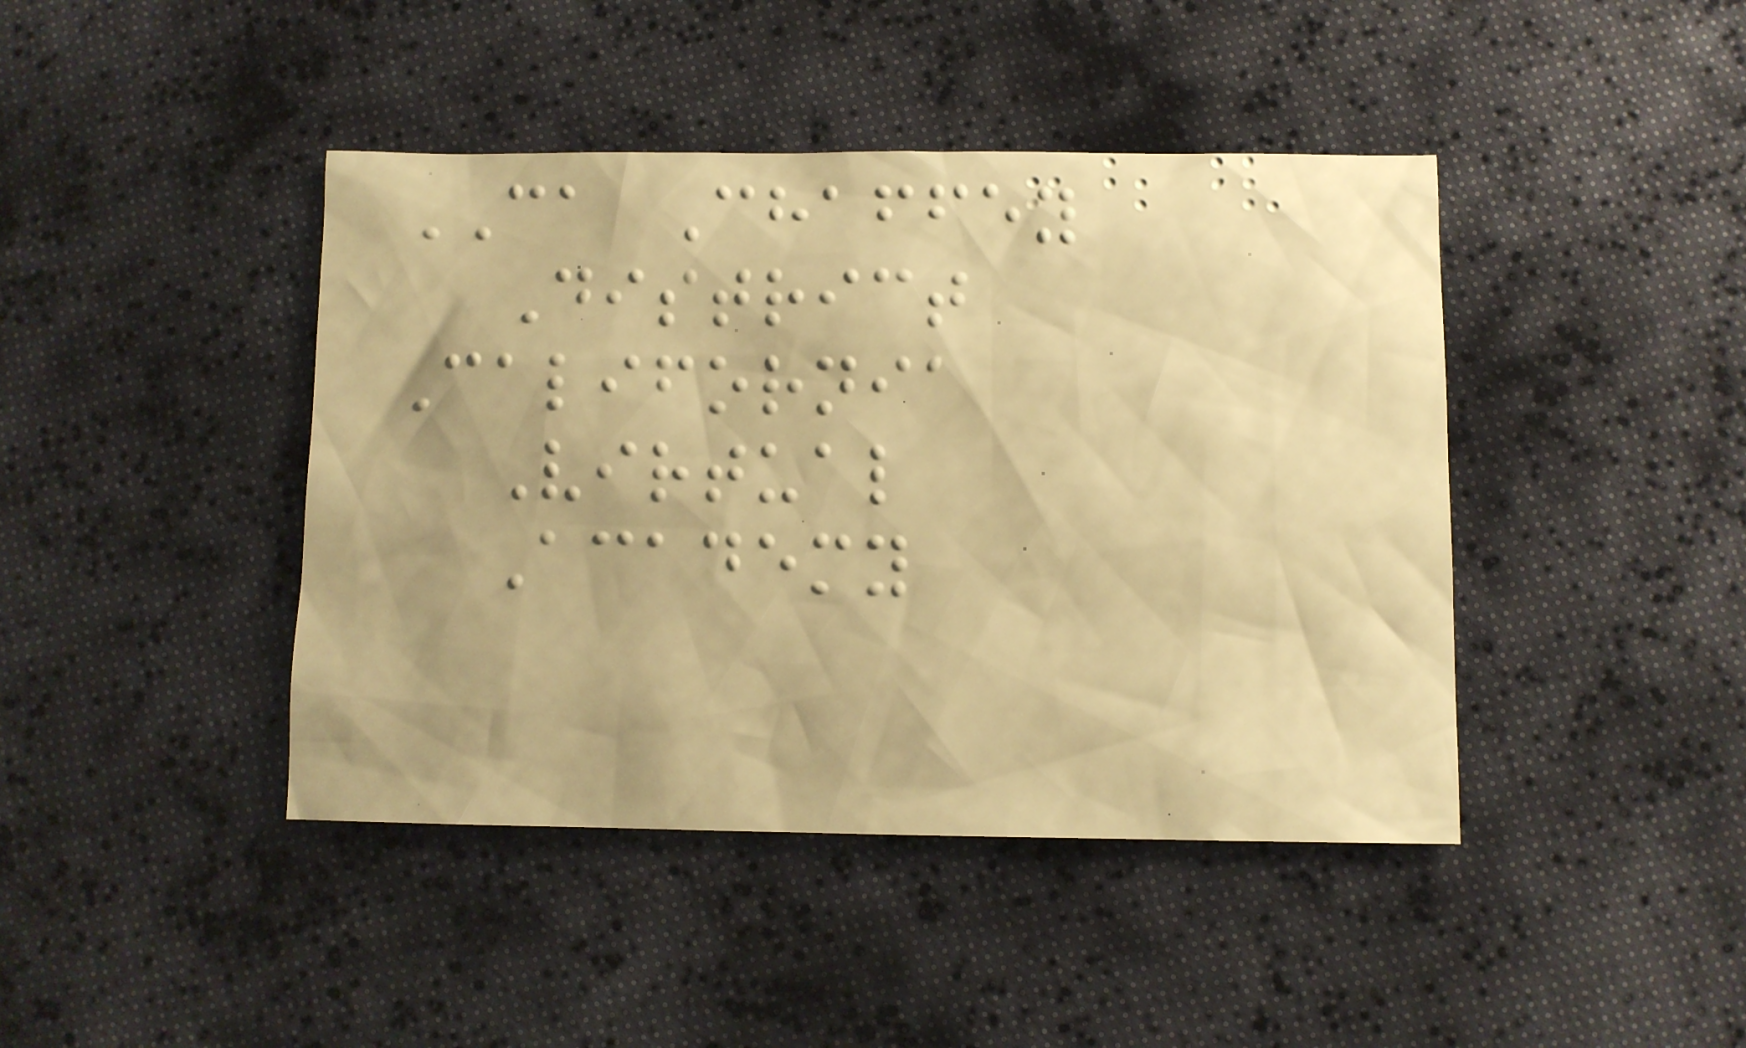CA Chaffey
District
California
Virtual
Academy
